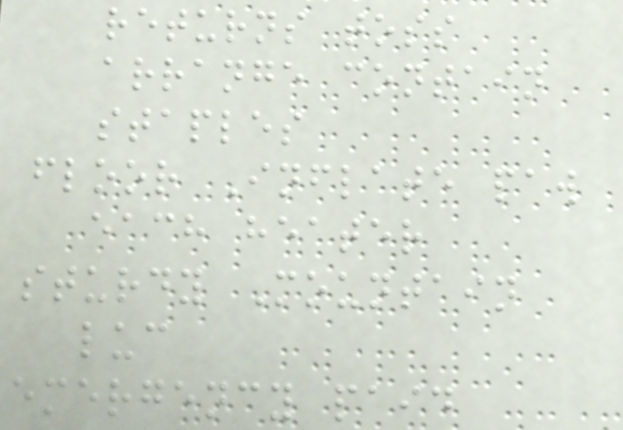returns toss
arrange contain
staples
floor Inflate paw
each heater
sturdy Mountain
luc
emergency paid
